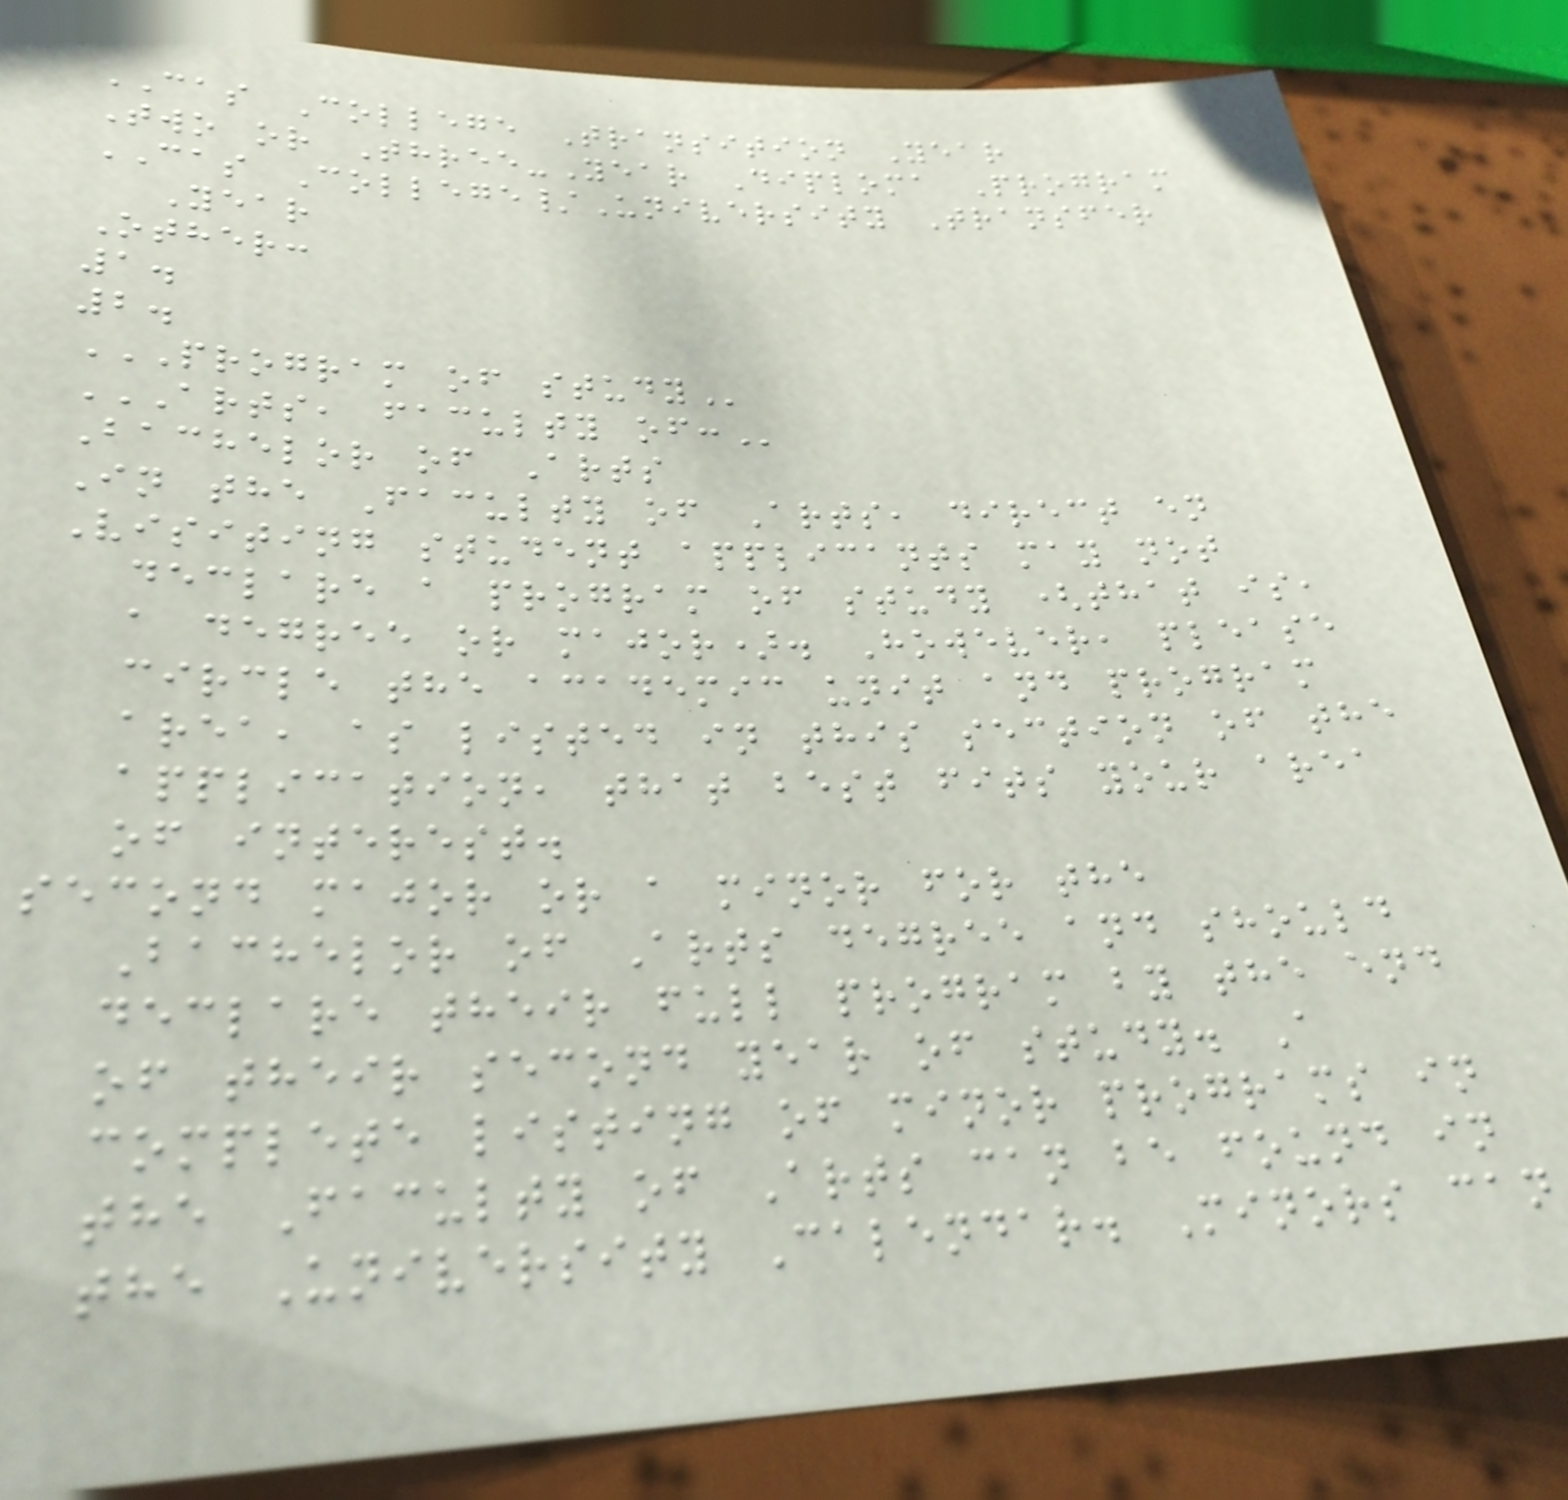CAS College Transition Year
Two or Three-Year Diploma Program
CAS College/University Transfer
Year
Other:
1.
2.
PROGRAM OF STUDY
ARTS, FACULTY OF:
Bachelor of Arts
In the Faculty of Arts, direct en
Visiting student applicants may not
declare a program of study (that is,
a degree or major). However, please
circle the academic unit and program
area, as listed in this section of the
application, that best fits your area
of interest.
second major or a minor for the
Bachelor of Arts degree and should
declare their full program by the end
of their second year of study. A
complete listing of minor programs in
the Faculty of Arts can be found in
the University Calendar. Minors can
